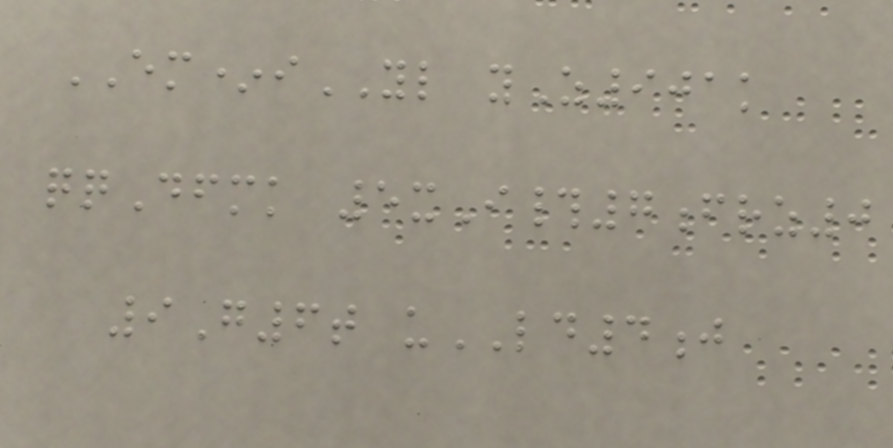EM*iYL yZ901k
qqDfmk 5xI#7frz0
9G6t uLD4j
